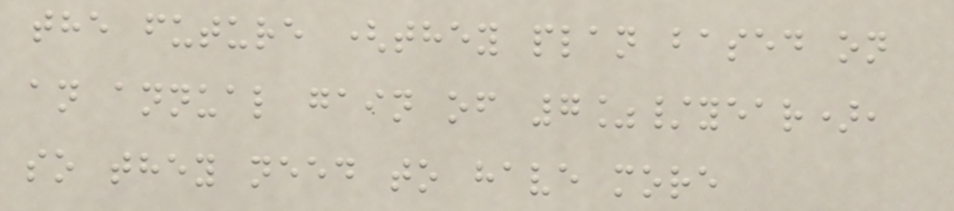the future (they plan based on
an annual gain of 7%/year),
so they need to have more
